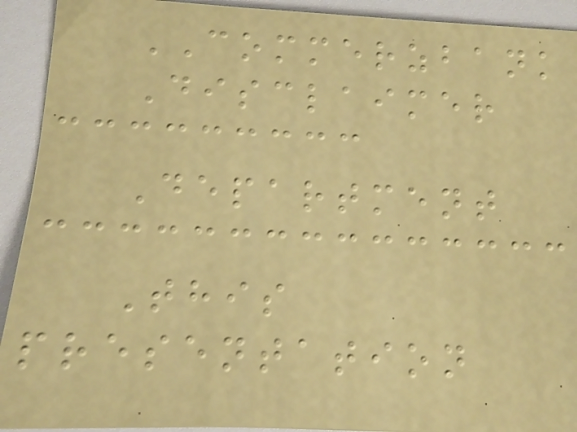COMMERZBANK
Disclaimer
Department
This
presentation
